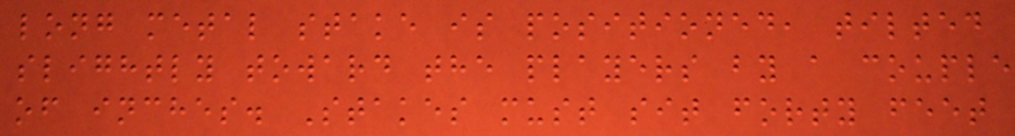long metal stake is positioned, tilted
slightly toward the players by a couple
of inches. Stakes must sit forty feet
